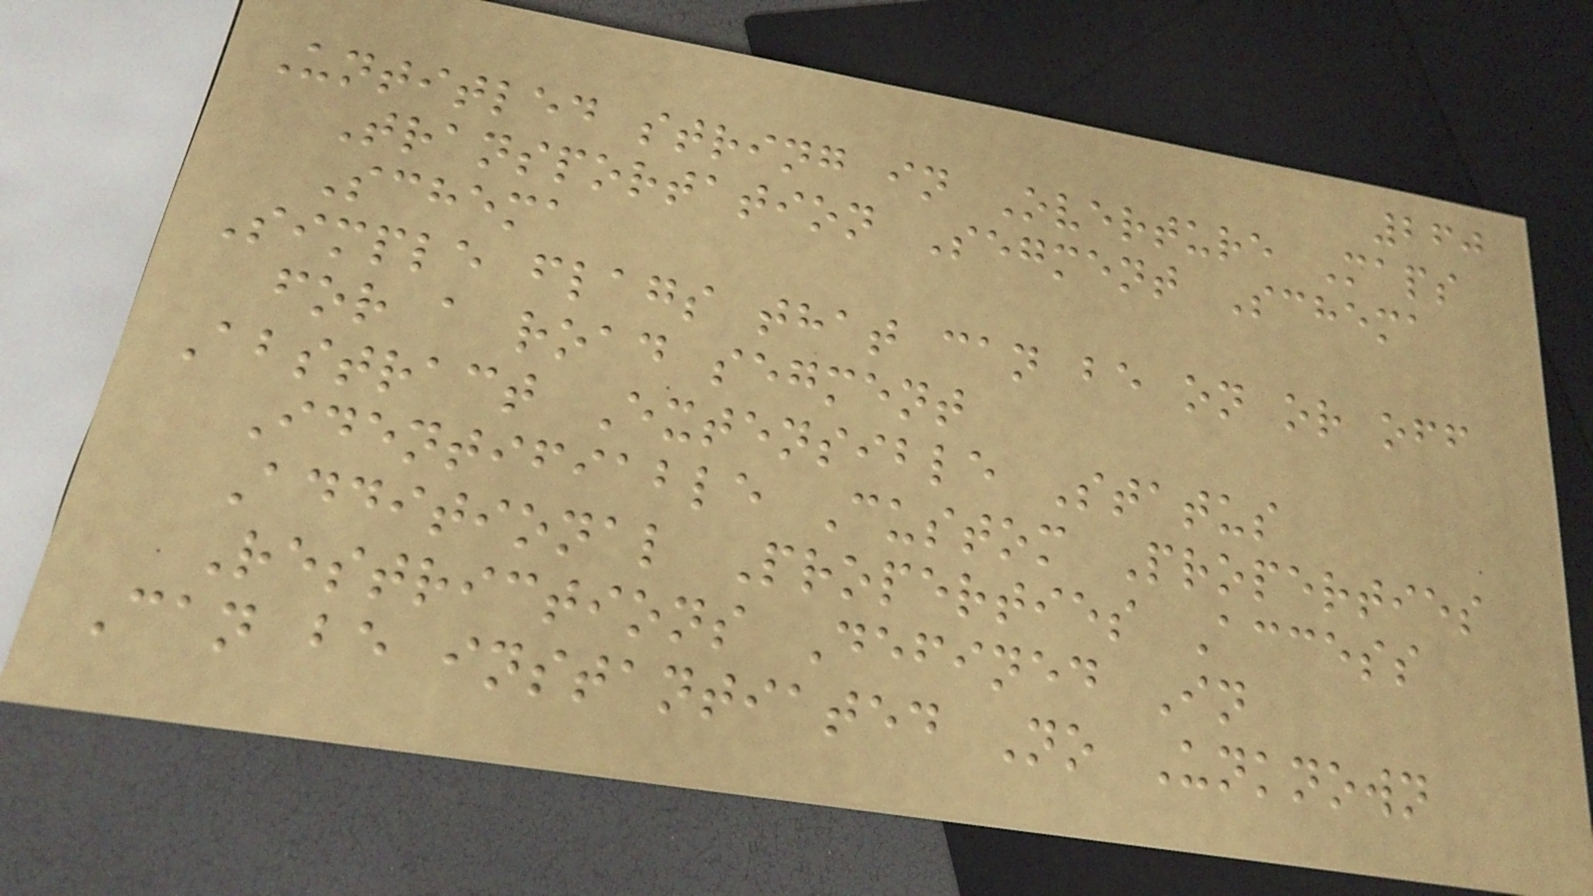260
Untitled string in Overture Maps
Transportation Segment Schema
Schema
Simple flags that can be on or off
for a road segment
Abstract Extensible Status
Identifiable Custom Properties
Additional Properties Access
Restrictions Defined In
Can be instantiated No Unknown
